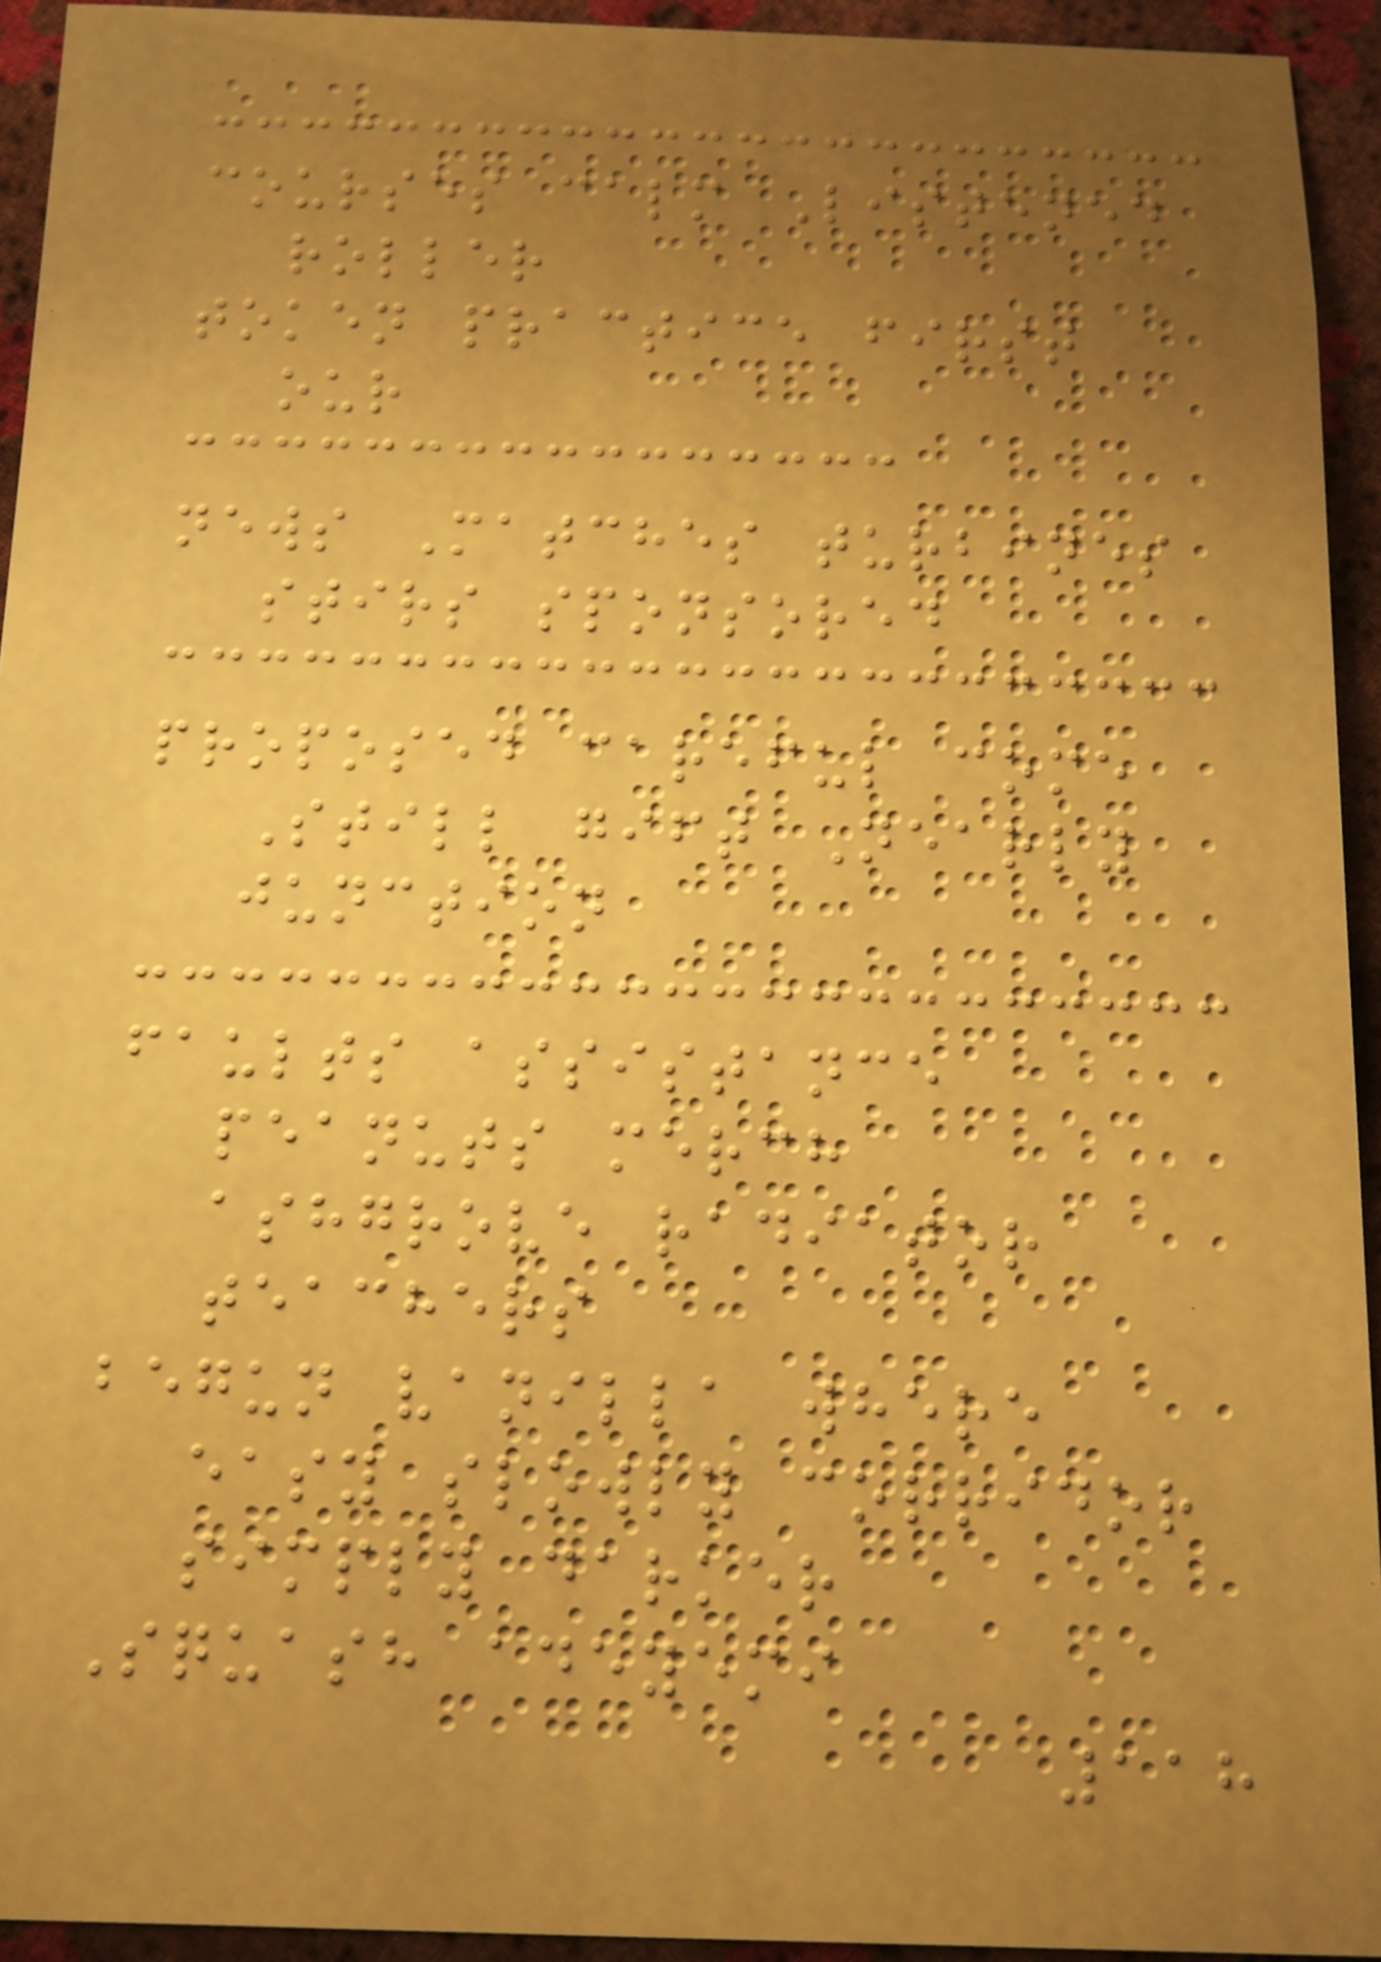courses calm Listened
roller
token practice first
our
news Matches turbines
stirs sponsored
proposed careful come
Still gift Nearly
junction
faults assistance
peanuts merch
ashgrove radiator
teachers
begun vanilla where
easy slowly corridor
simply darker
Squash adeyemi
118
